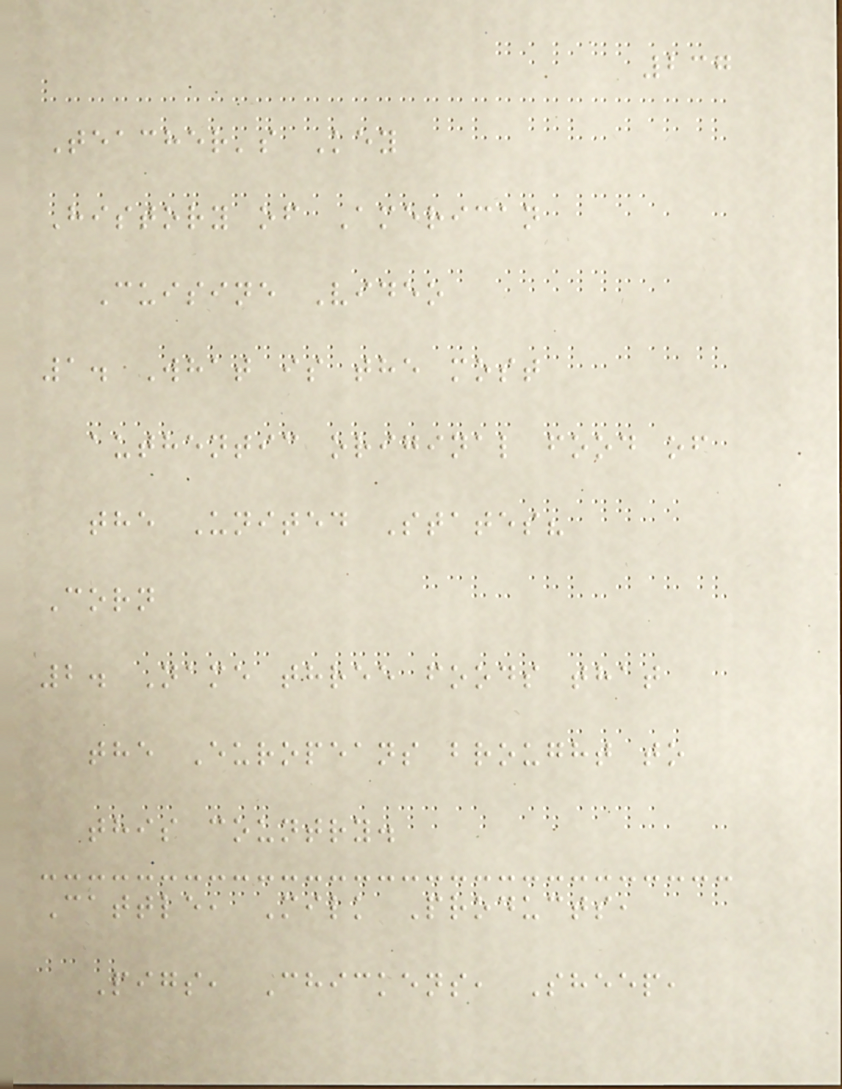237
Teacher's Key
History of American
Cuisine Video
1. What is the most
authentic original food of
the United States?
Corn
2. Name three foods that
the Europeans brought to
this country.
Cattle, Milk Products,
Pigs, Chickens, Sheep,
